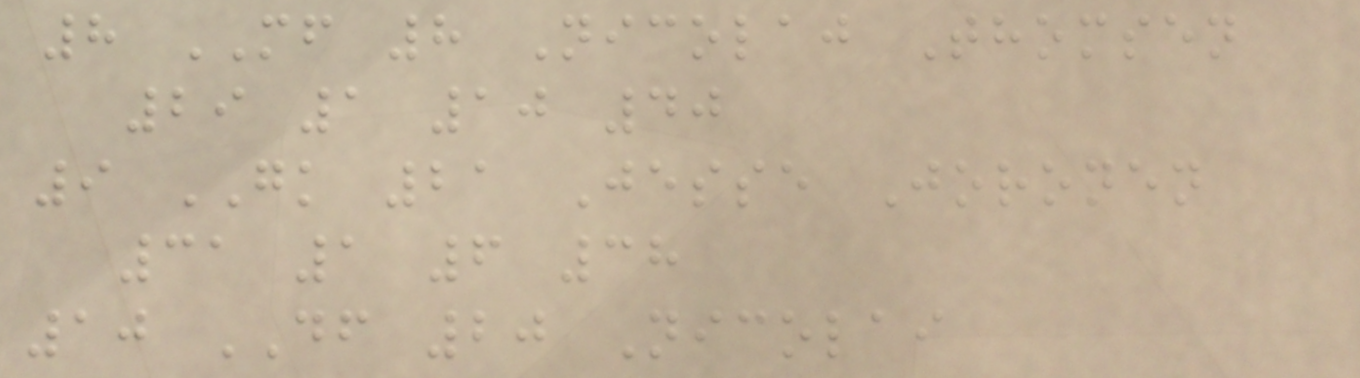8 MF 8 Nicolaj Thomsen
29 1 10 40
9 GK 21 Jesse Joronen
31 1 6 38
10 DF 20 Nicolai
